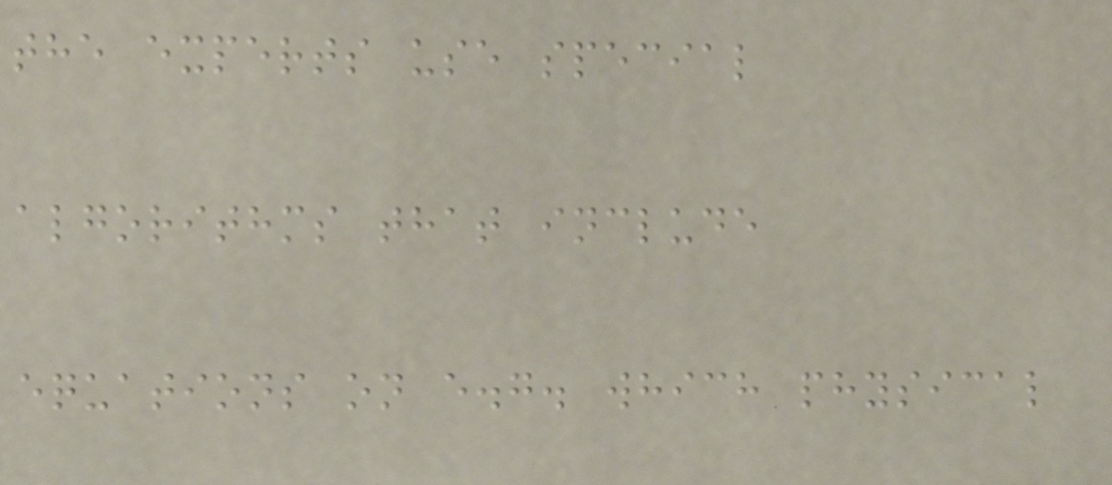the experts use special
algorithms that include
equations on e.g. which physical
